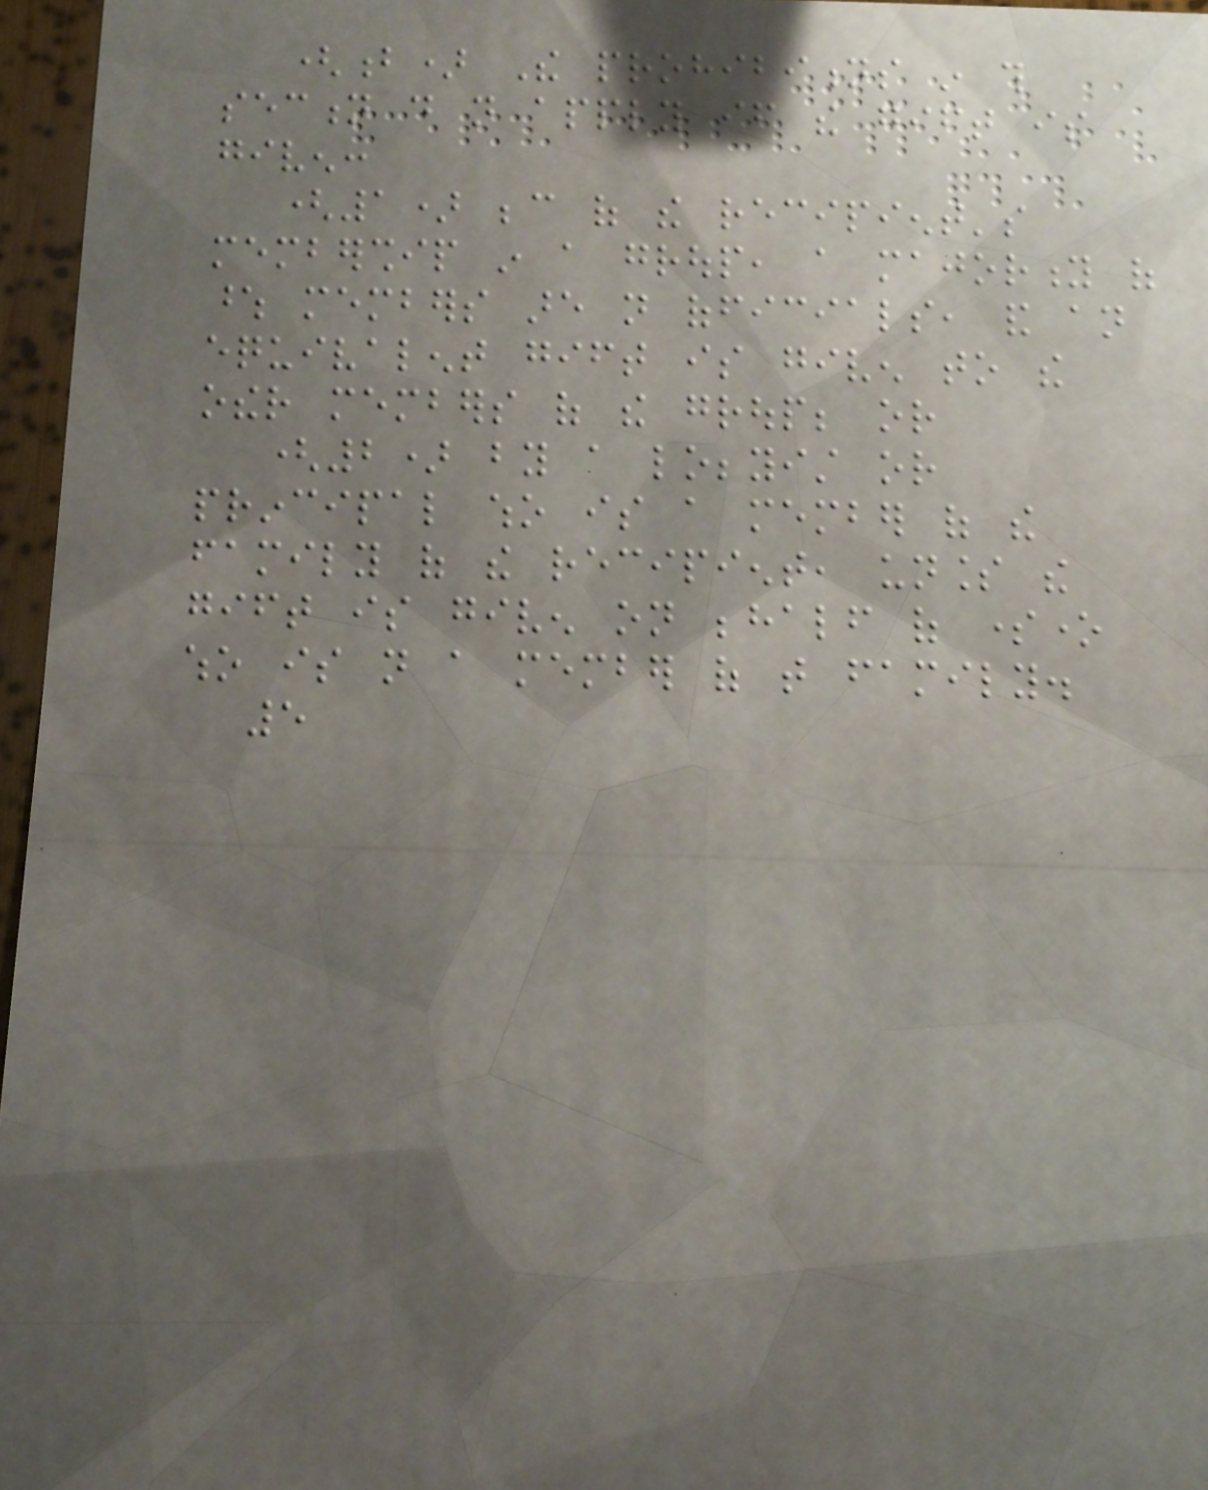(b) The prohibitions in this
section do not apply if the gift is
given:
(1) because of the recipient's
membership in a group, a majority of
whose members are not officials, and an
equivalent gift is given to the
other members of the group; or
(2) by a lobbyist or
principal who is a member of the
family of the recipient, unless the
gift is given on behalf of someone
who is not a member of that family.
5
